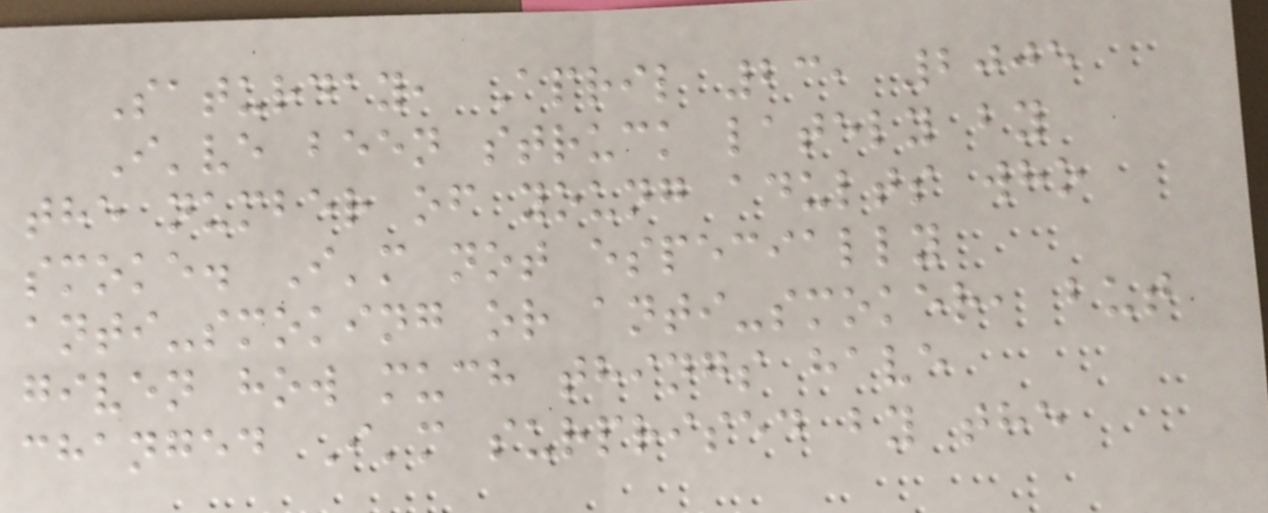Saturday, April 23, 2005
I've been struck lately by
the number of young adults who
smoke. I'm not especially
anti-smoking or anti-smoker, but
given how much things have
changed I'm surprised by the
